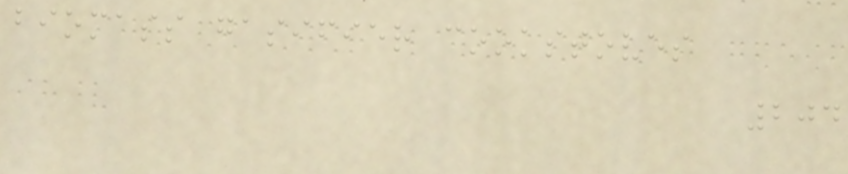biomass gasifier cookstoves
204
